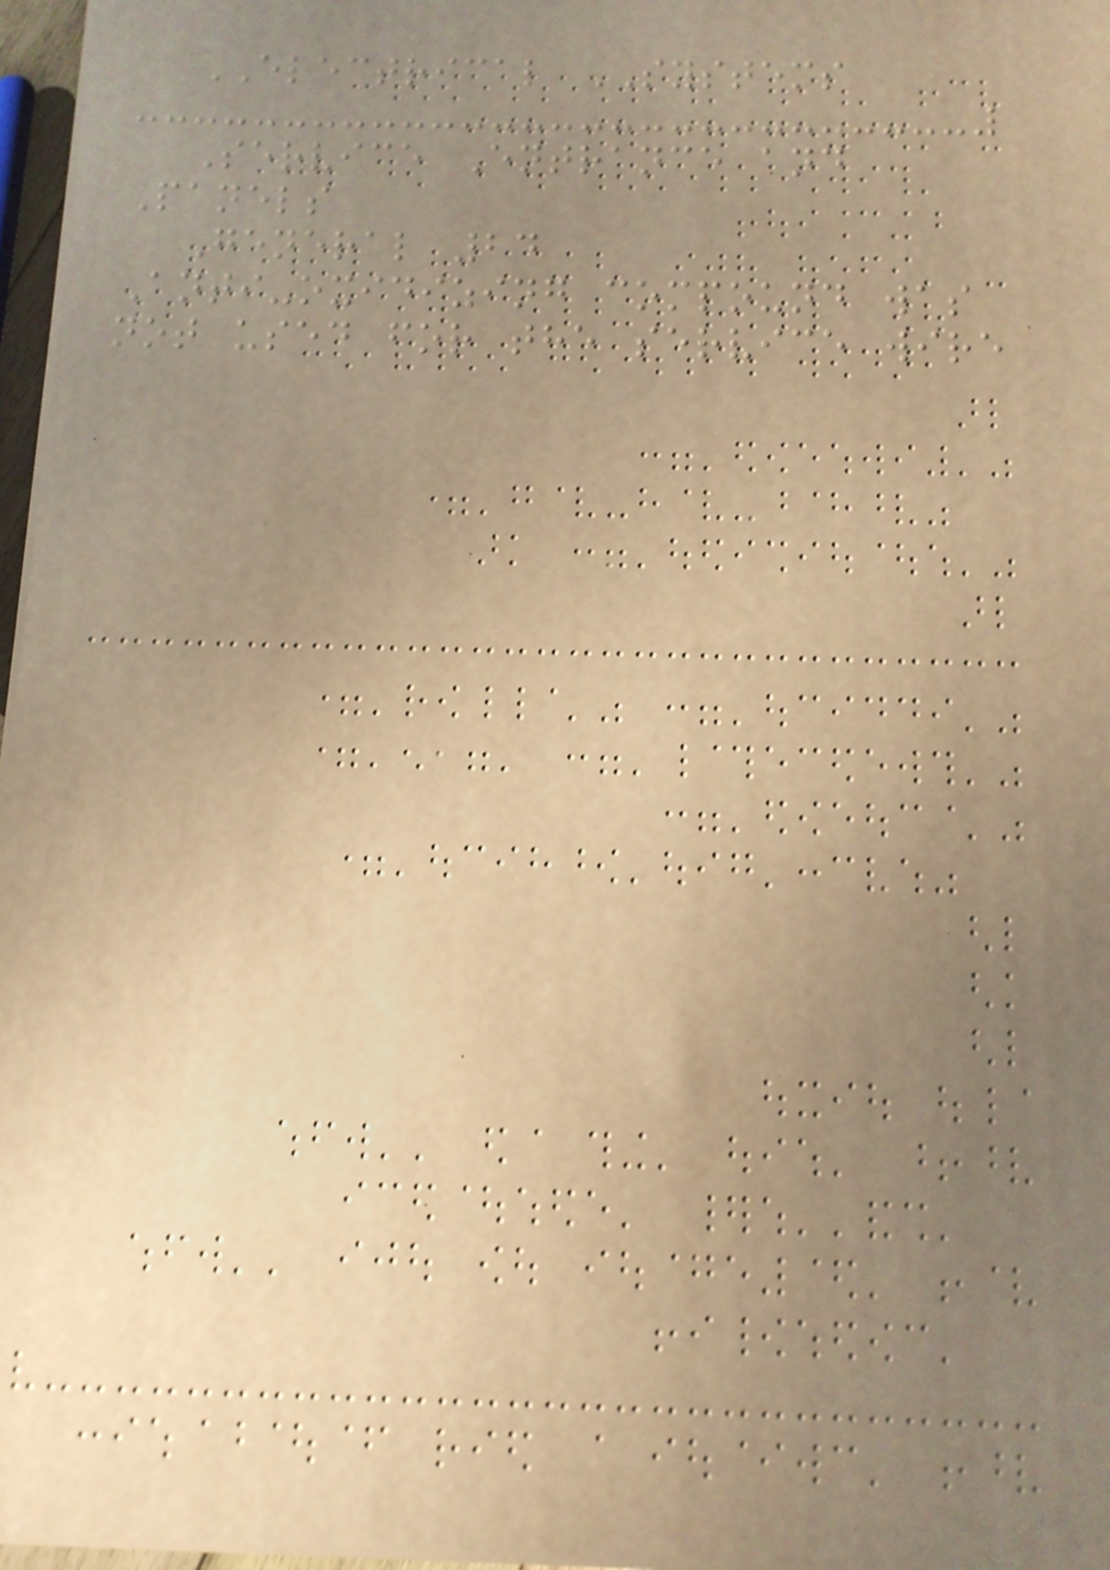ELECTRICAL SYSTEMS
Service Entrance and
Panels
General 24
Anti-oxidizing compound was
not used for the service wire
